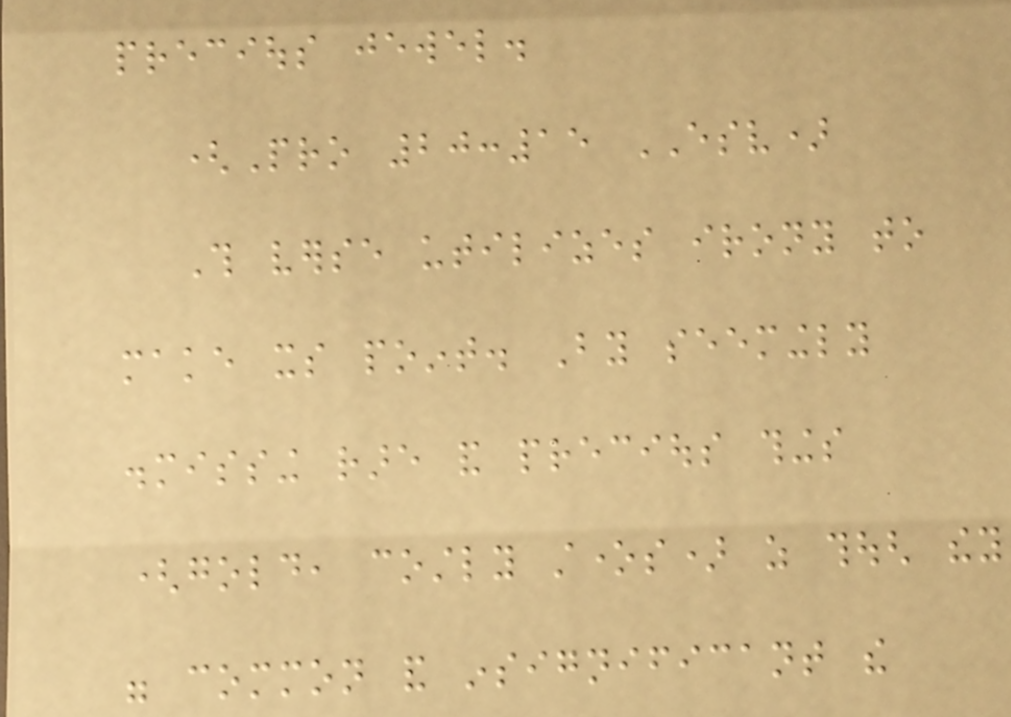precious jewel.
(Pro 20:15 ESV)
This verse utilizes irony to
make its point. By seemingly
dismissing rare and precious things
(gold, costly stones) as though they
were common and insignificant the
